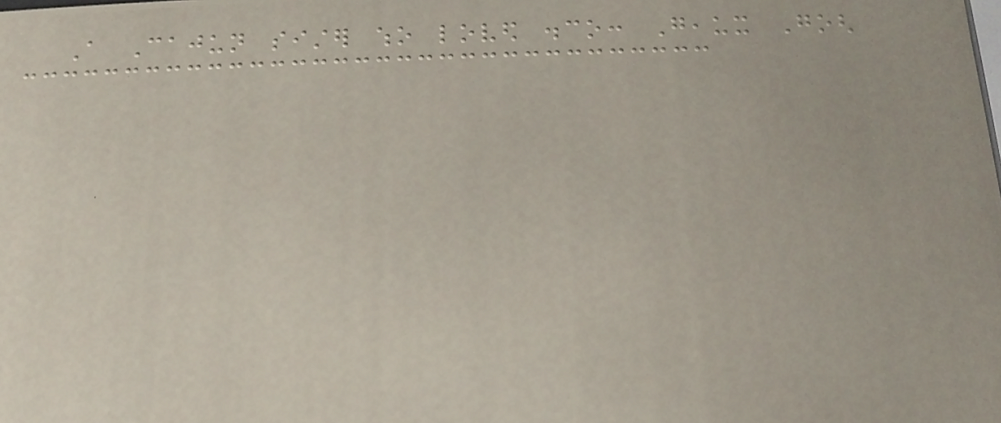A Cajun sister who loved disco: Geaux Gogh
